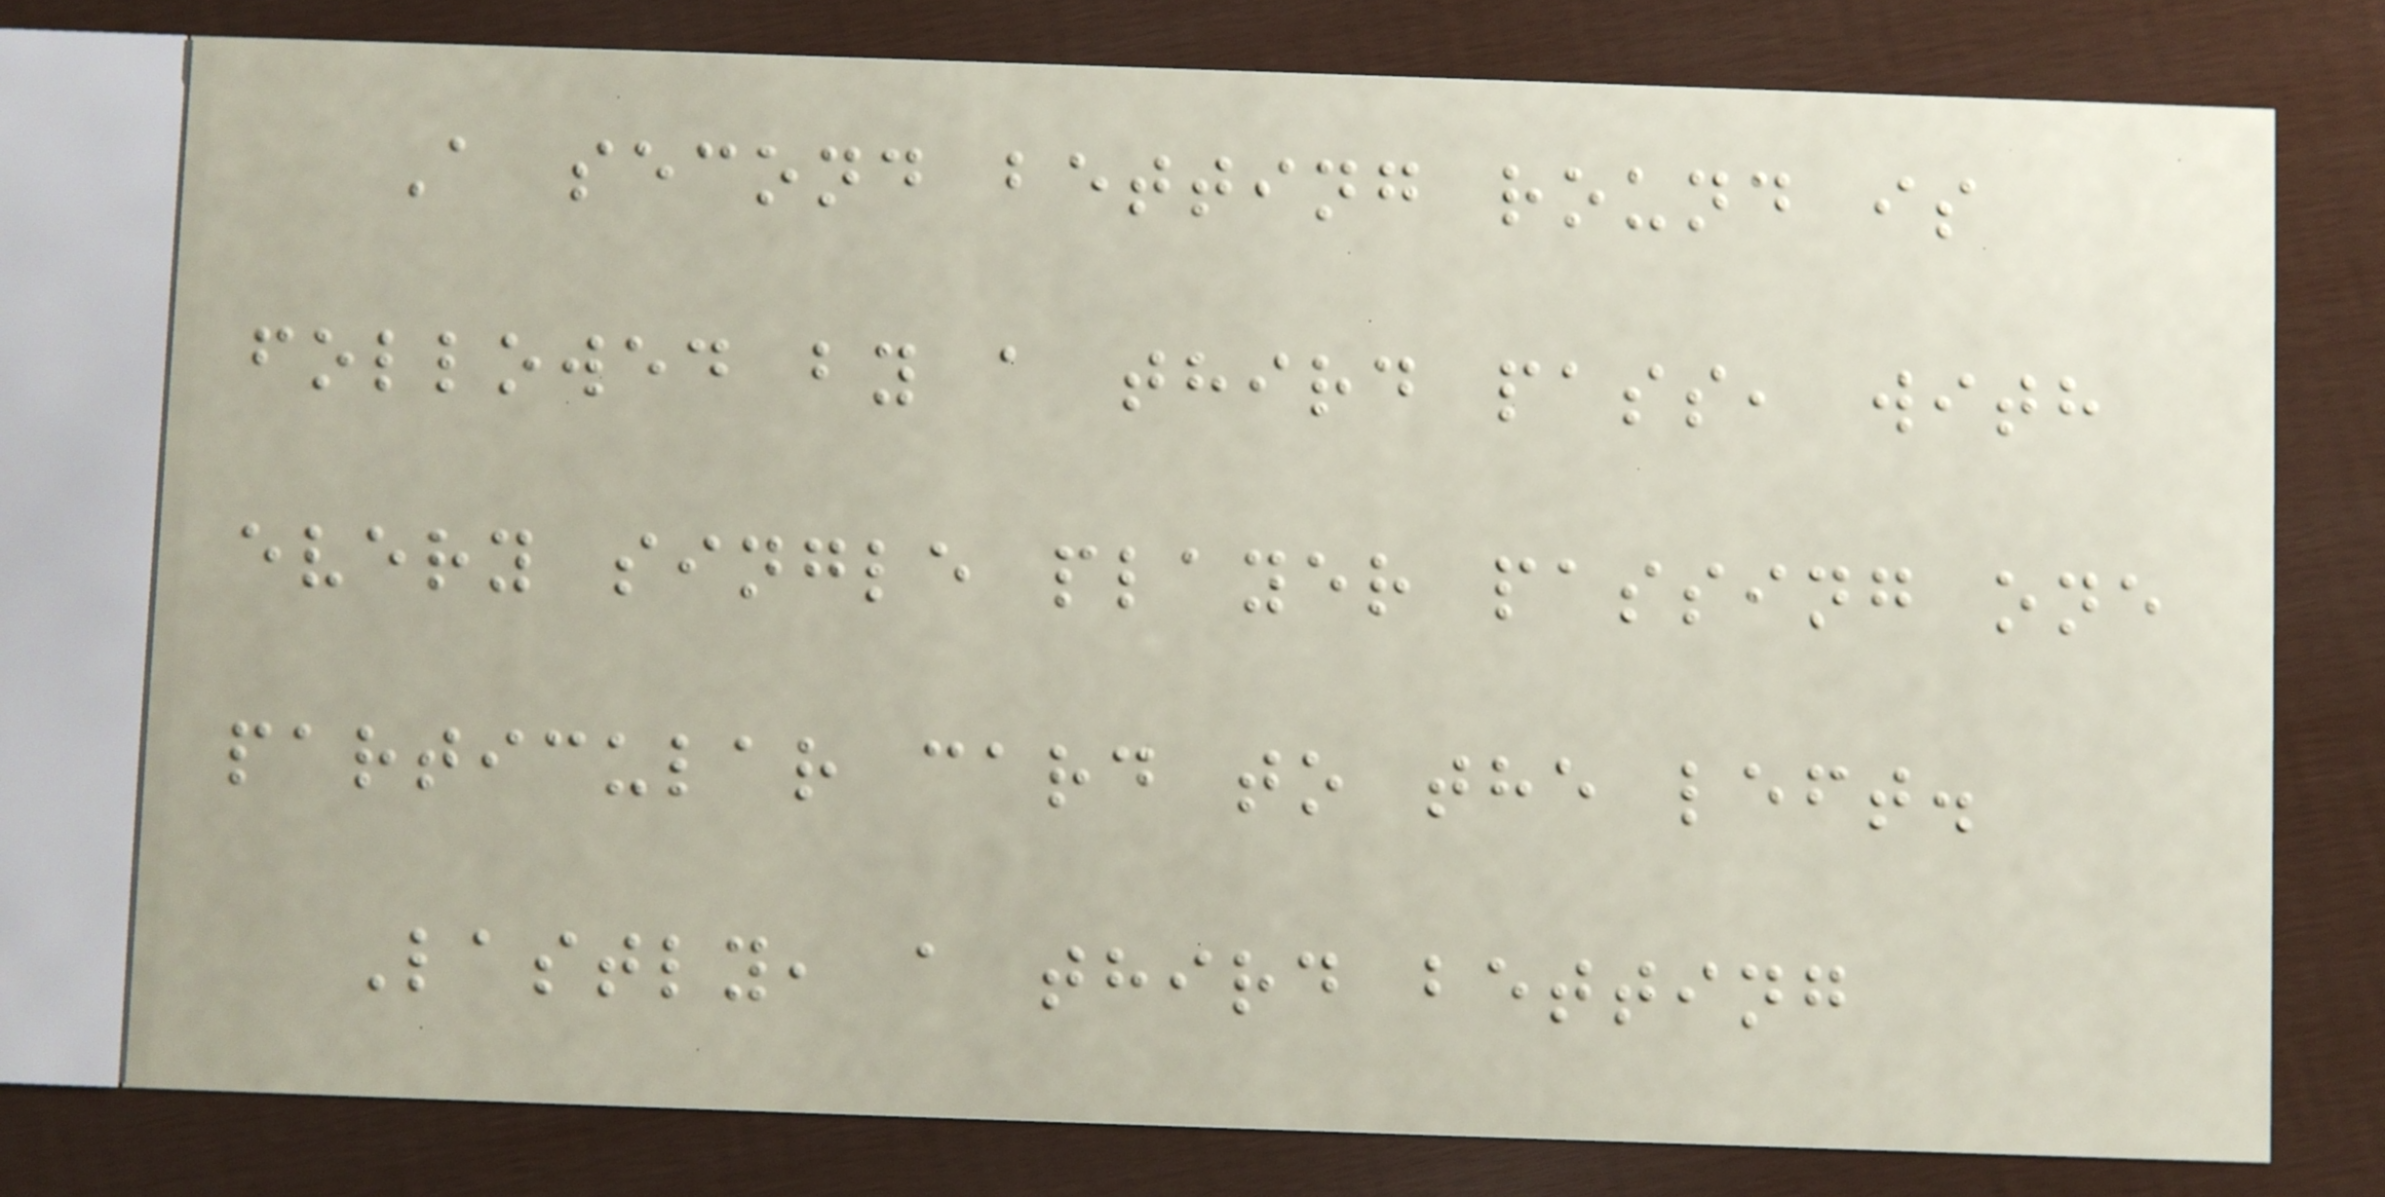A second betting round is
followed by a third pass, with
every single player passing one
particular card to the left.
Lastly, a third betting
